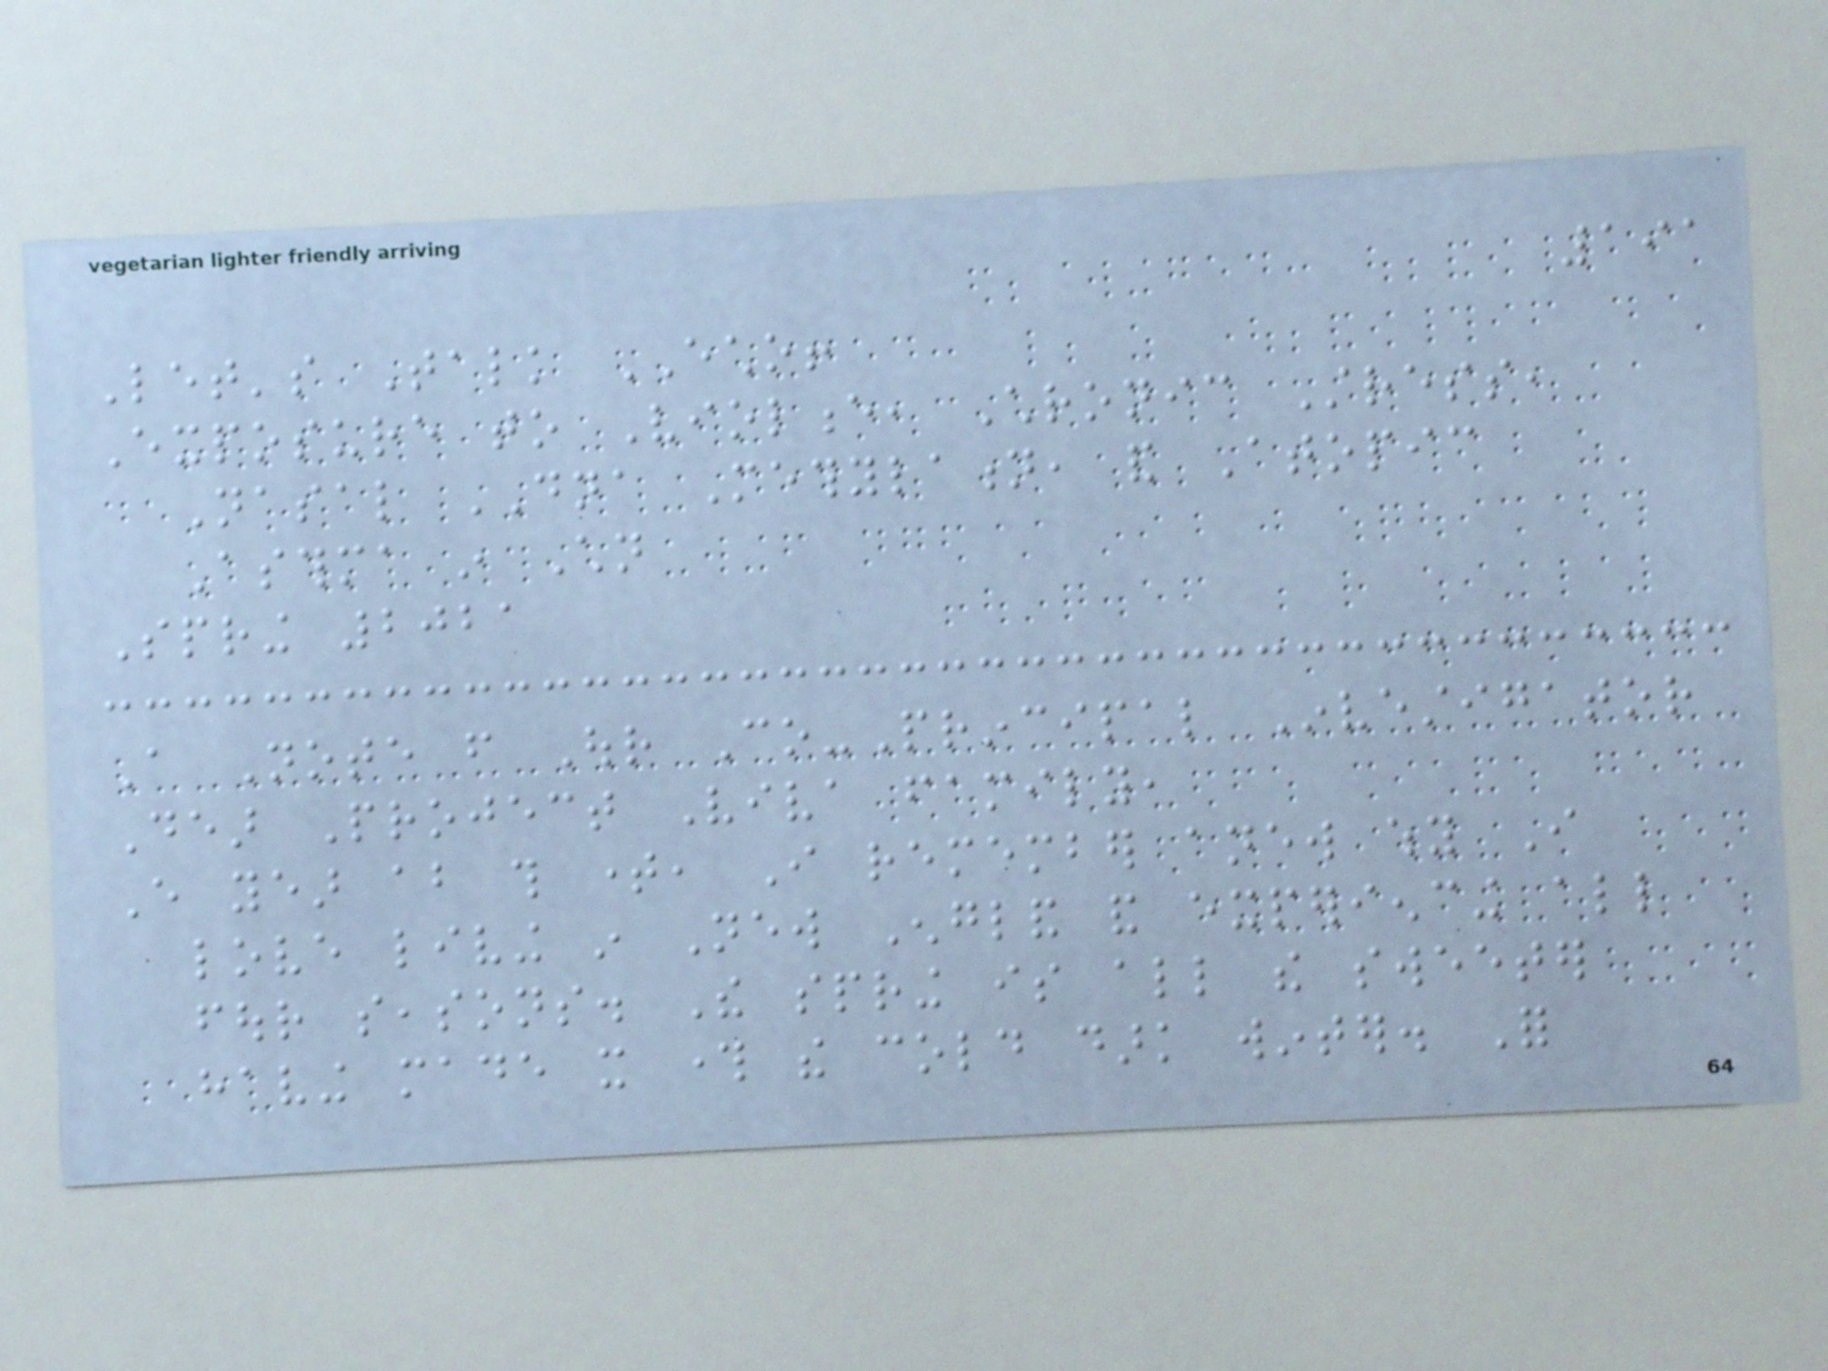191
Let's Talk ECHO!
Exposure to Violence, Chronic Stress,
Nasal DNA Methylation, and Atopic
Asthma in Children
Spring 2021
A Note from Our Co-Principal Investigator
Dear Project Viva family,
Every year about this time, I remember anew why I
love living in New England and experiencing all
four seasons. The spring is all the sweeter
having made it through the cold dark winter. For
